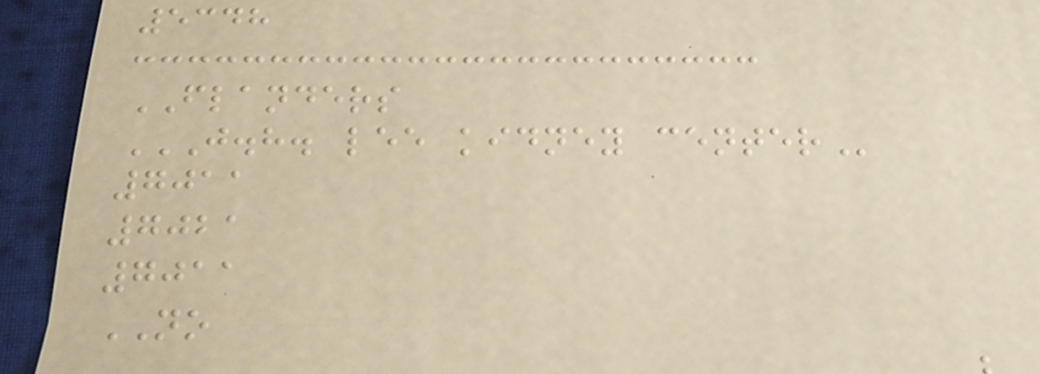5348
FLANDERS
J.H. LEE KIDNEY CENTER
7011
7021
7011
NO
